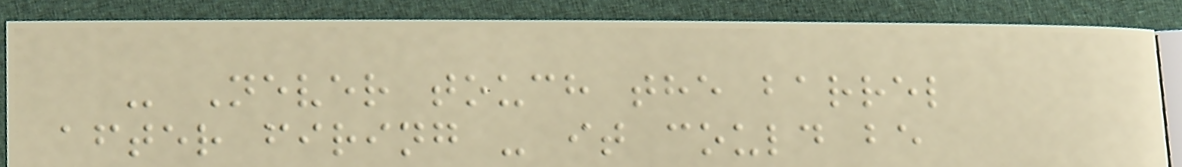- Never touch the barrel
after firing - it could be
